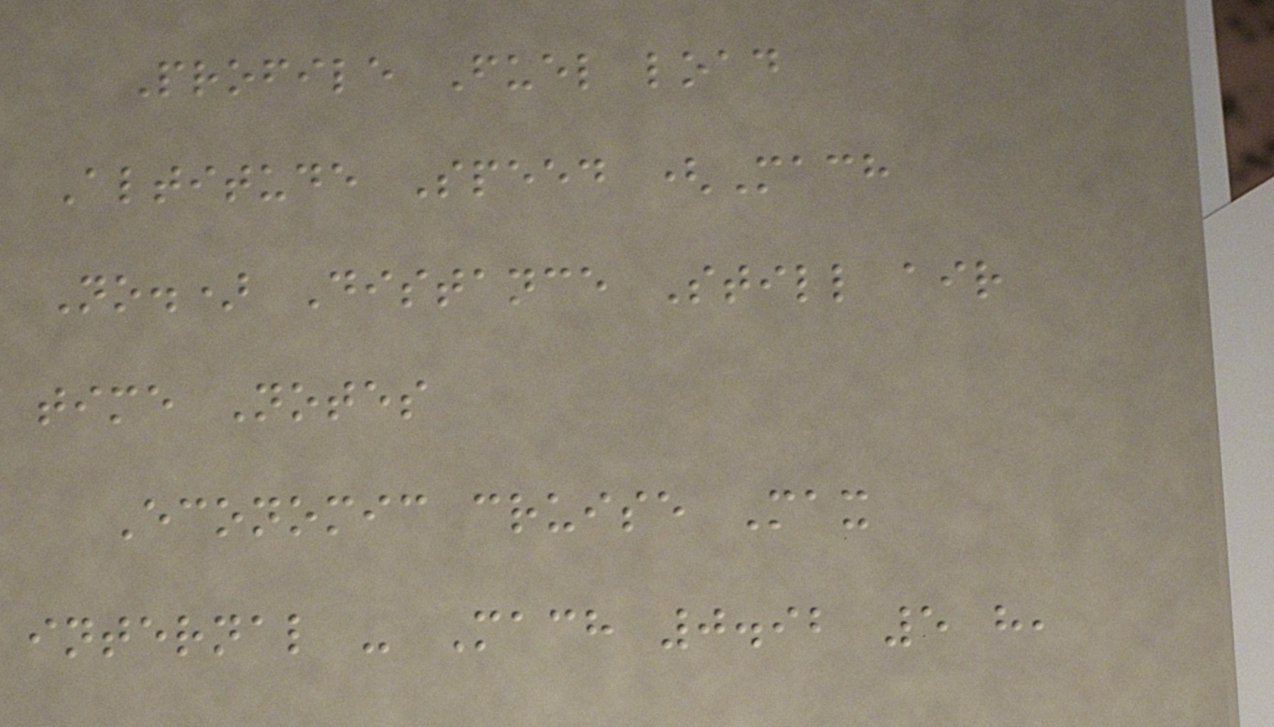Profile Fuel load
Altitude Speed (Mach
No.) Distance Still air
time Notes
Economic cruise Max
internal - Mach 0.92 5 h,
